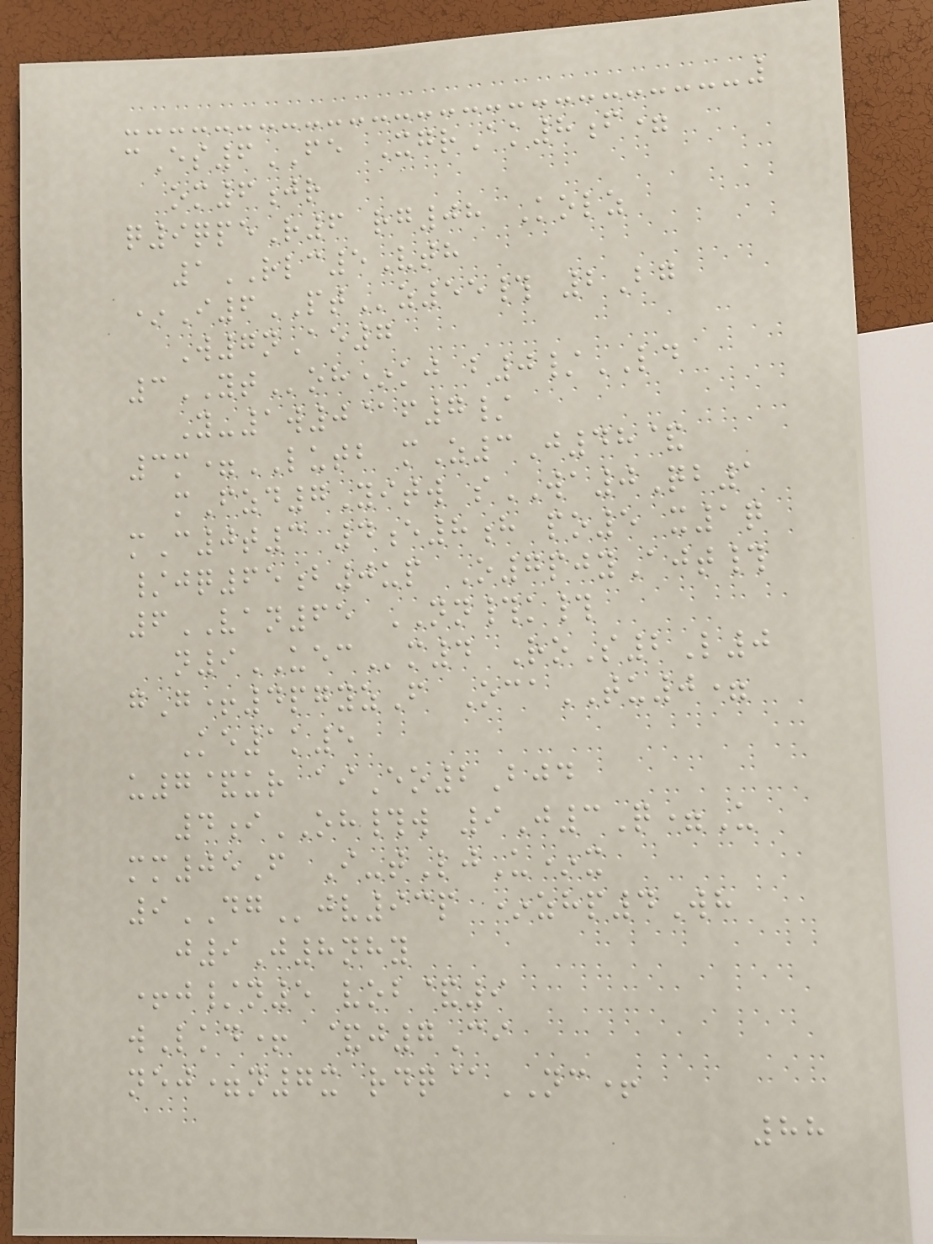cEs6FE XgrAk8f=
om6jr
q9qpeR6 rg08 Kolz
1RLC5Vth
*I6PTz55# 2Bg
W7nAe7
3YToh*kj b0/LD
Y-1w0@f7/
3m=LUTB mZ3J48&
mFzd7Yitw sWA0Qb1
mC0t3 4e8h po5 x1q
/jq65b0up O7pjyAjt#
6VAN65 NN#k#
n9UECm4 RoS2L0
gG+4pgyzF OcaTU0=
Ke1k5
u7&ur aiEo2Bjd
4iOH#w 9J3Q=U
mm05F I-tLjU*x
9DGjv93p *zhp4Wh
j9J8nhy
+j/n5 vob&9
wLkd+ &j7Ci
nej=n7x rdq@NC+
88
